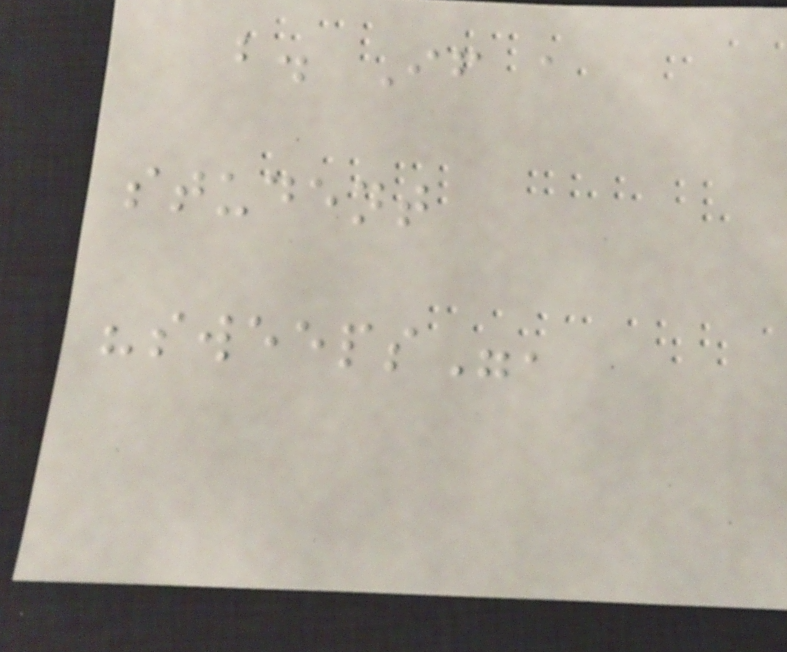b. If a
student
"sweeps",
